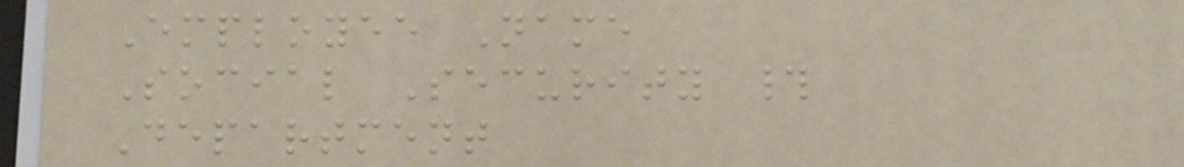Employee Name
Social Security #
Department
